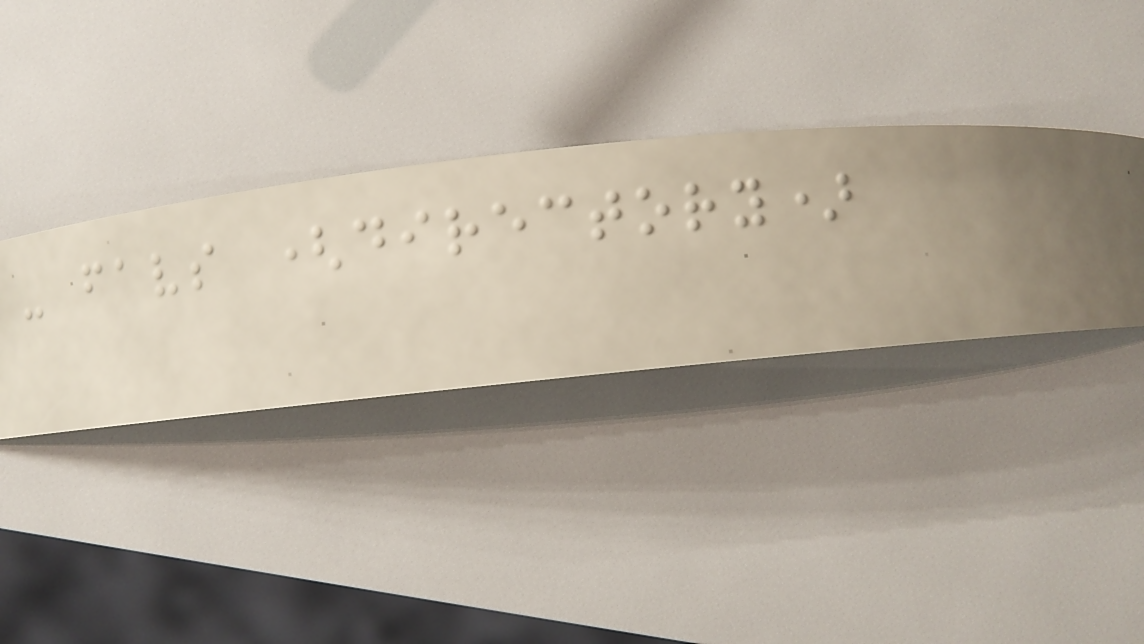- favs (directory)
